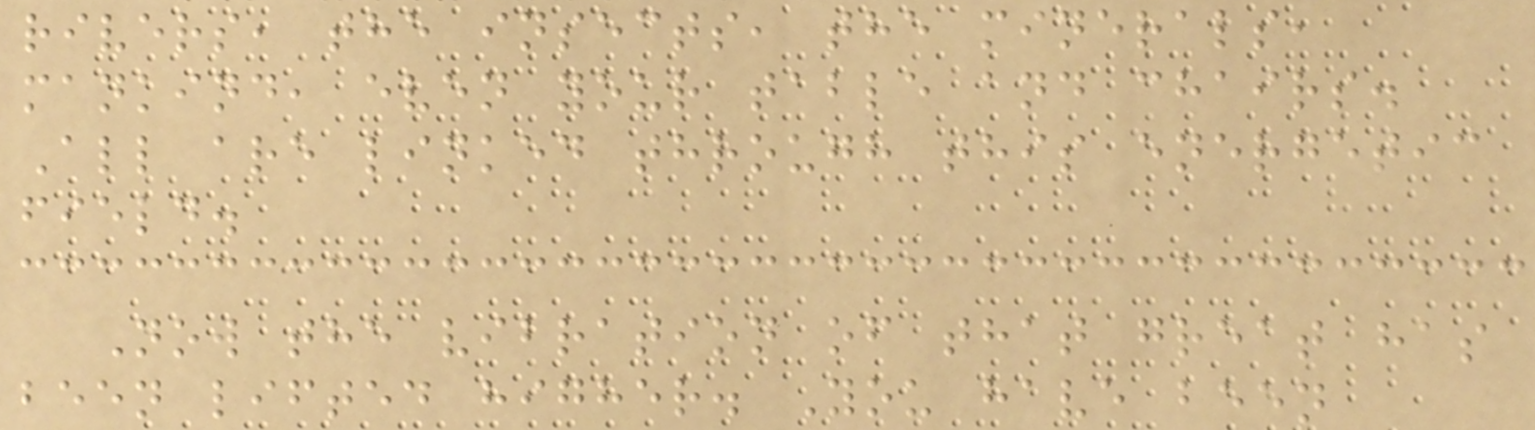rivers, the insects, the minerals,
mankind, even your table and chairs.
All are linked through this energetic
field.
Now the vibration of that great has
been lifted higher. You have been
